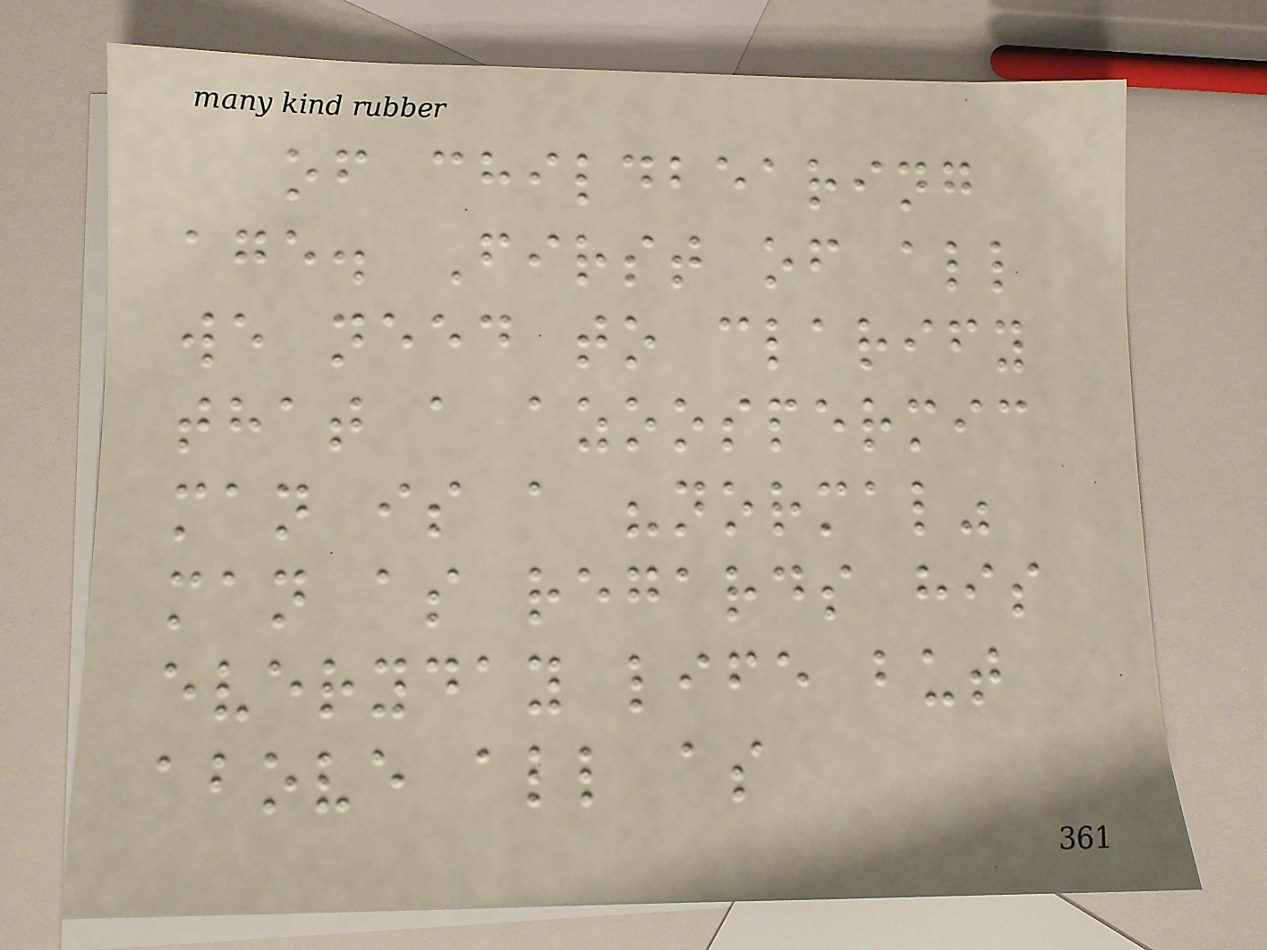of childbearing
age. First of all
we need to clarify
that a azoospermic
man is a "normal"
man as regards his
everyday life but
above all as
